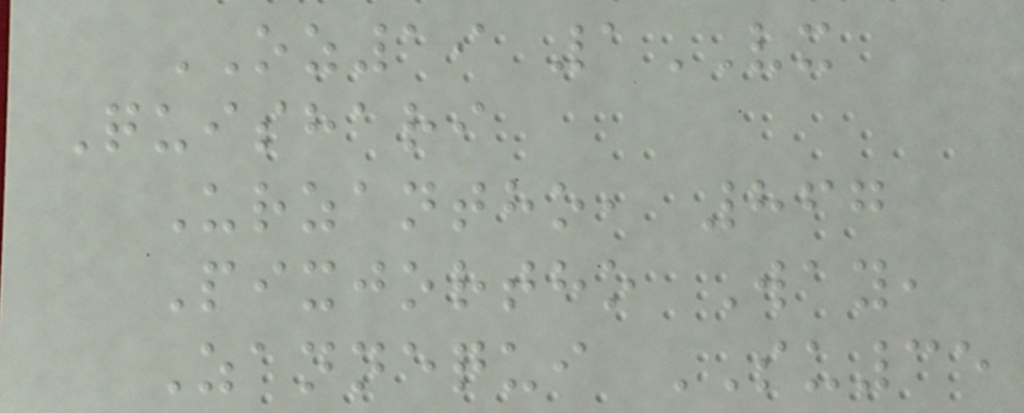OZ19 1VX
Quishari
Urzantho, 867
Pixjortho Way,
Zannequi SU35
